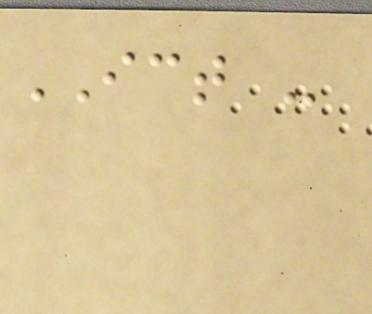ICT -
